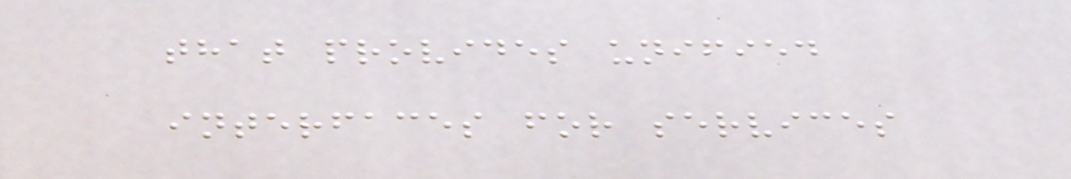that provides unified
interfaces for services
